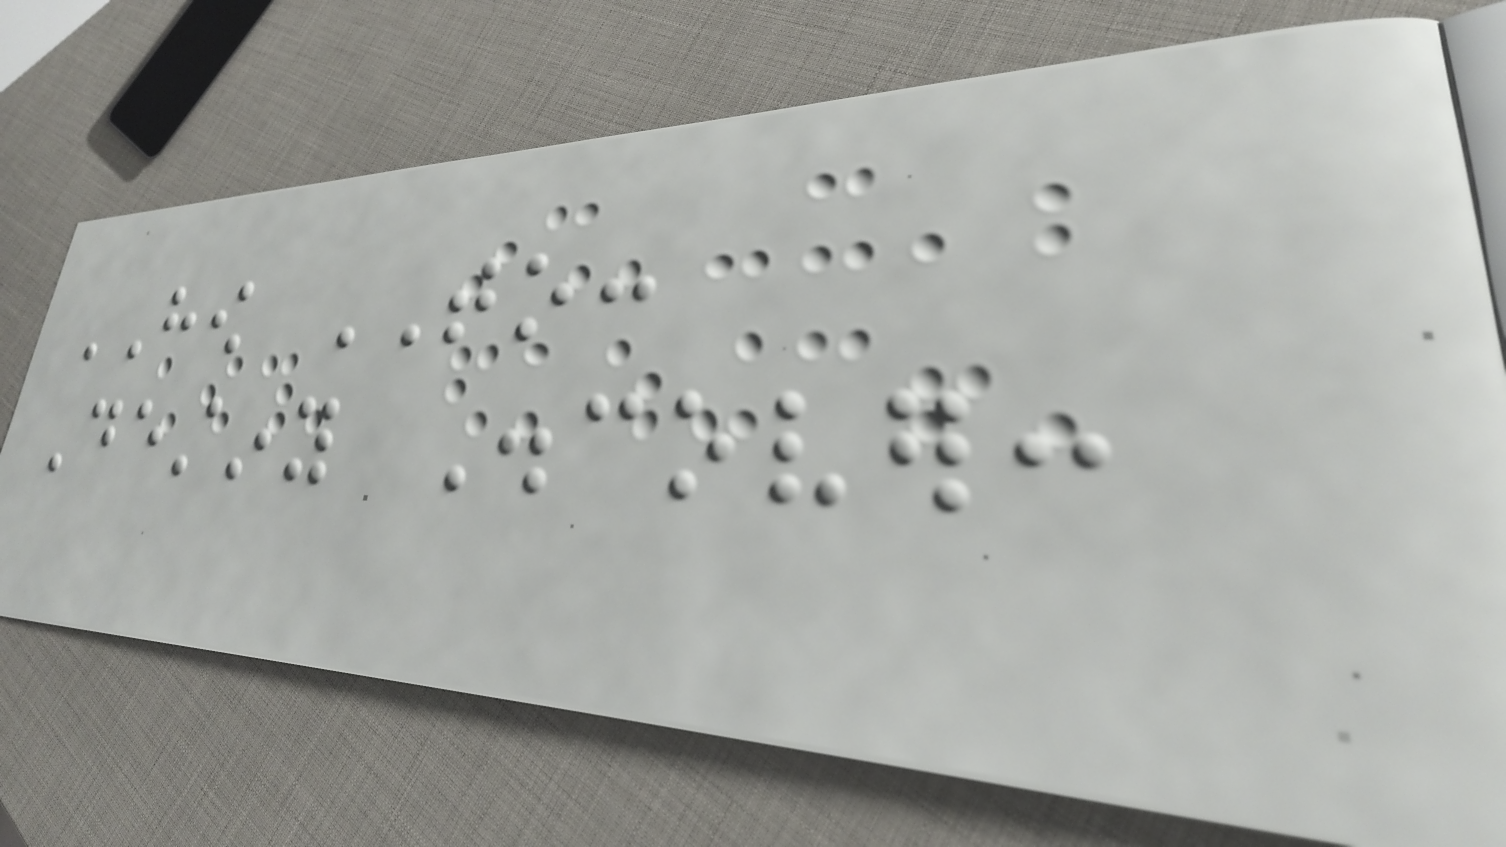HOW TO:
Destiny Discover:
